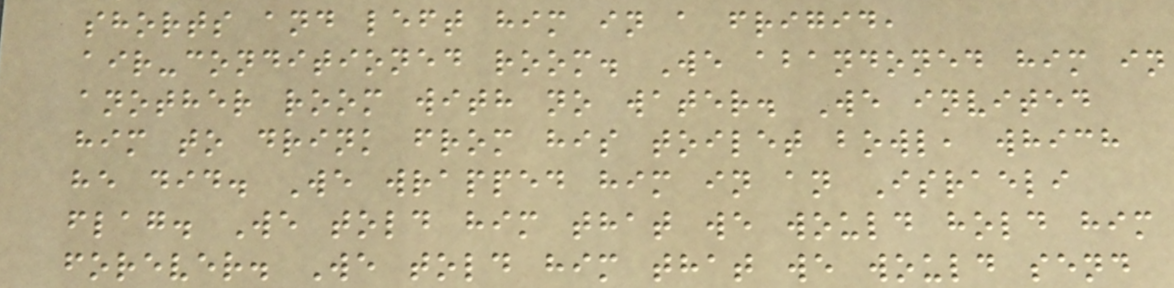shorts and left him in a frigid,
air-conditioned room. We abandoned him in
another room with no water. We invited
him to drink from his toilet bowl, which
he did. We wrapped him in an Israeli
flag. We told him that we would hold him
forever. We told him that we would send
